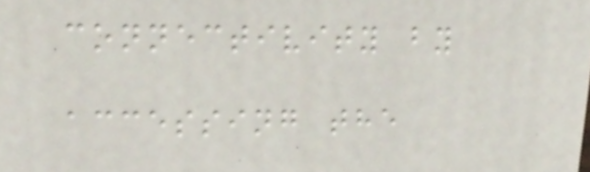connectivity by
accessing the
